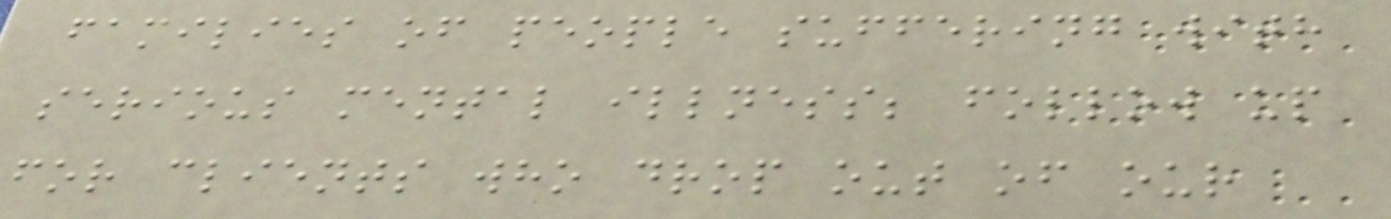families of people suffering with
serious mental illness; follow up
for clients who drop out of our
